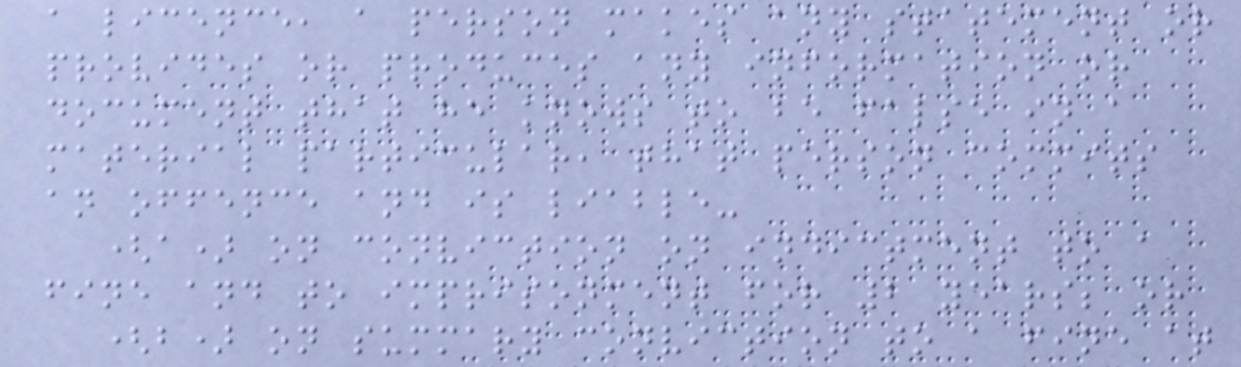a licence, a person makes any statement or
provides or produces any information or
document that he knows to be false in a
material particular, that person commits
an offence and is liable-
(a) on conviction on indictment to a
fine and to imprisonment for 2 years; or
(b) on summary conviction to a fine at
